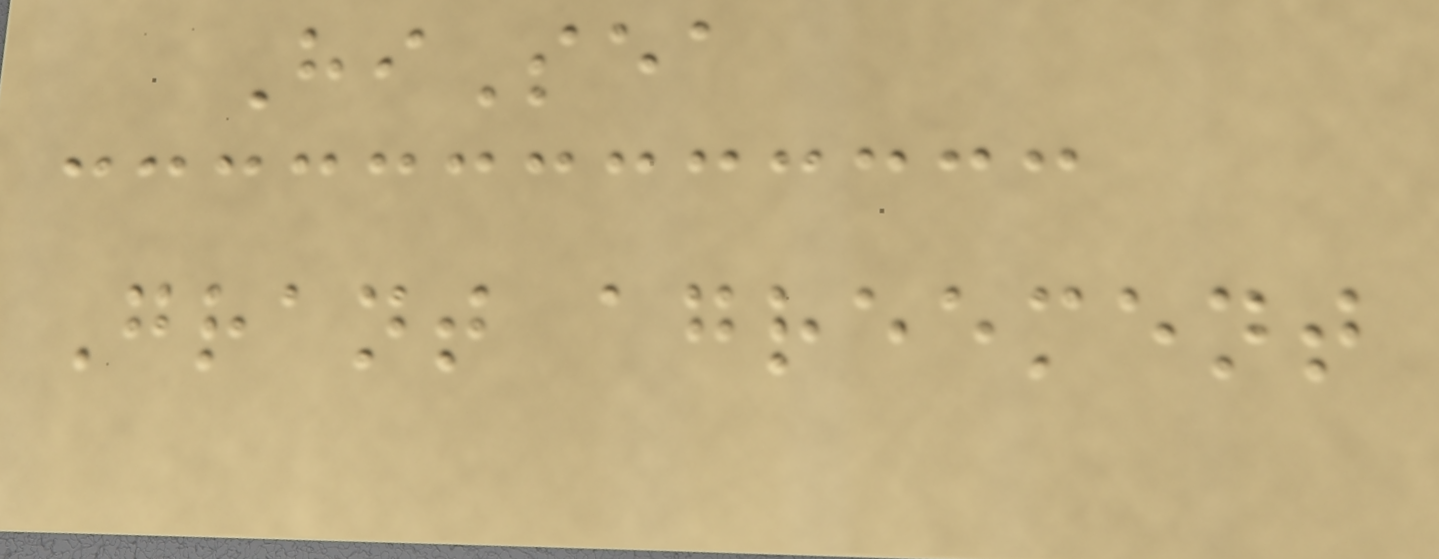HiSea
Grant agreement
